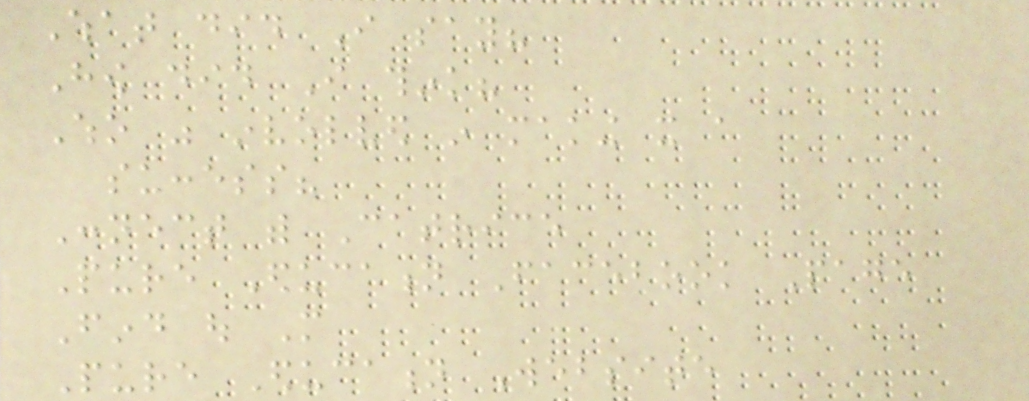What did I say?
How did I think?
Who was involved in making it a
success?
Connect with Catrice
Pure Education Facebook Page
Find out More
Pure Education Website
